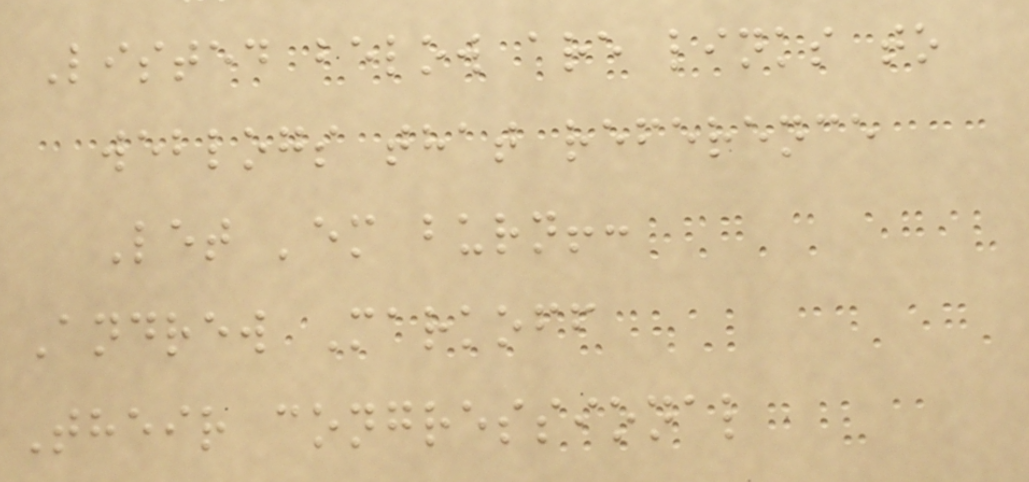Listed below are links to
weblogs that reference
Let 'em burn!:
Andrew Markoff
Their congressional
